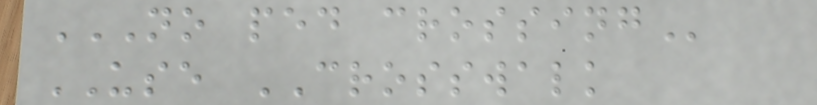NO PED CROSSING
USE CROSSWALK
